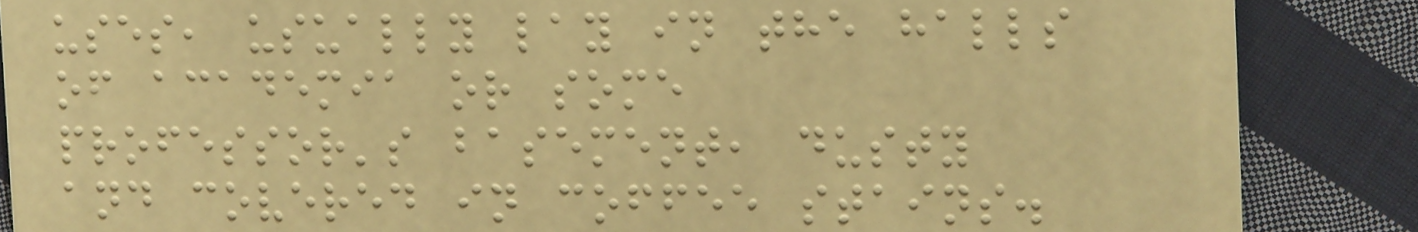uses, usually lay in the halls
of academia or some
professor's basement, dusty
and covered in coffee stains.
